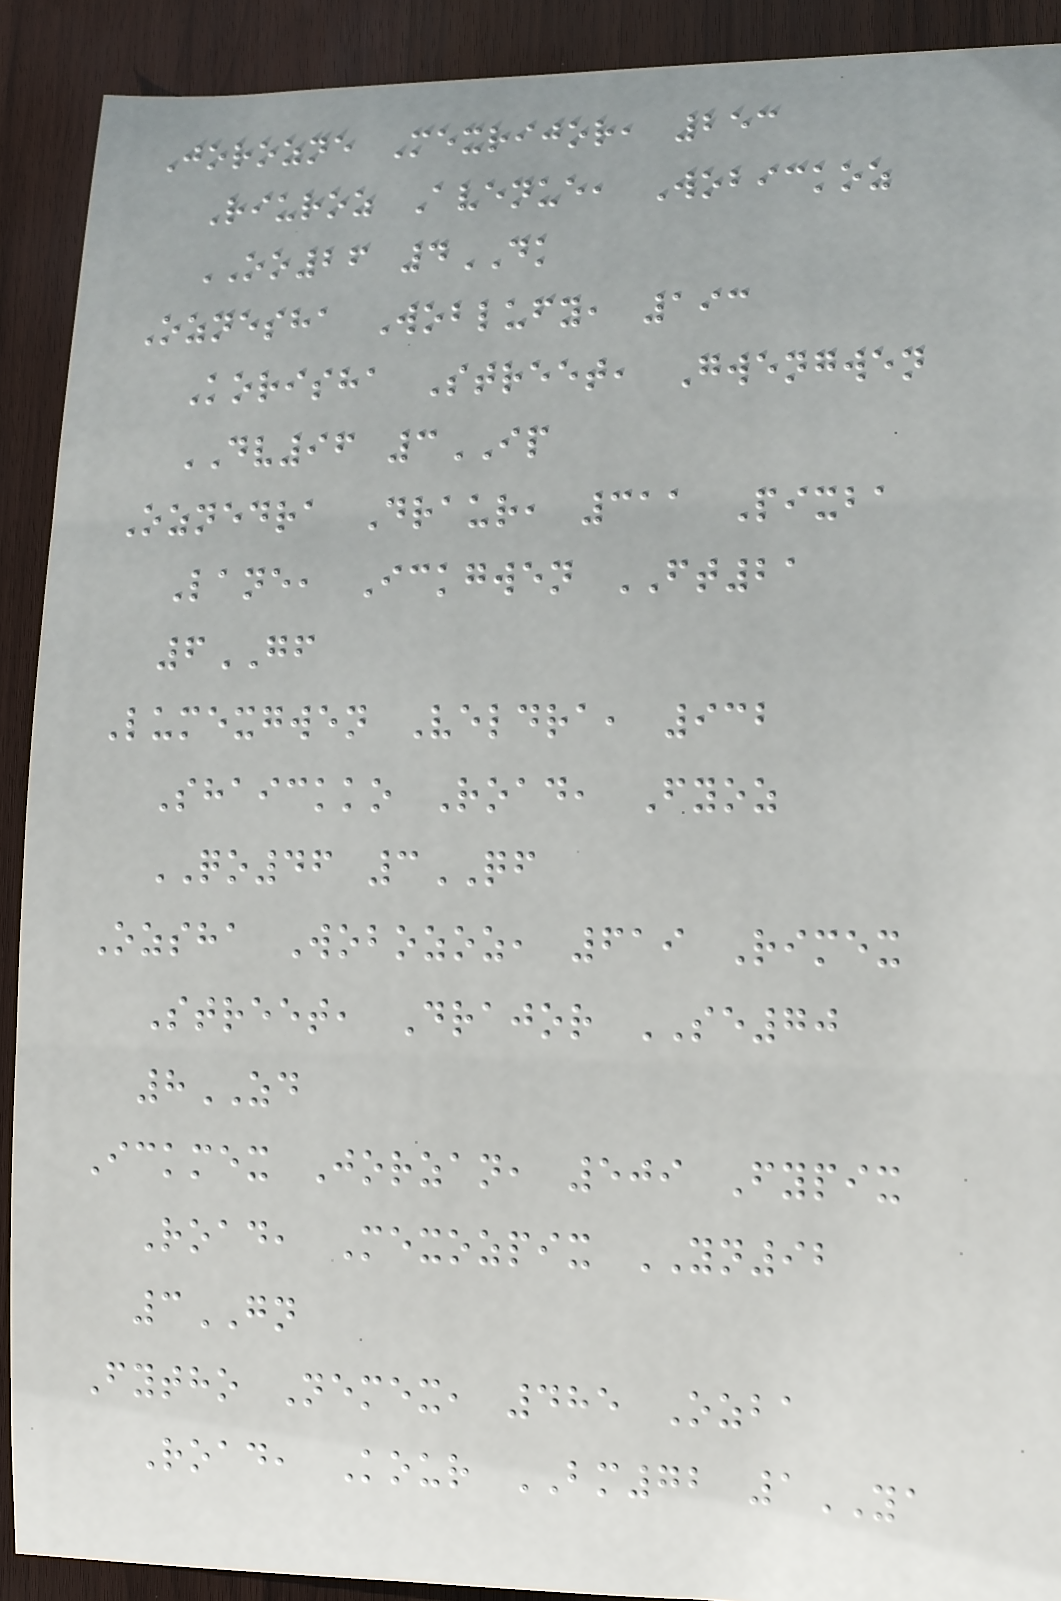Jorozne Mexrijor, 253
Riuroz Avenue, Wobickoz
OO26 4DK
Oznesha Woblufy, 193
Korisha Street, Gwengwen
DV96 3IP
Oznedra Draur, 311 Pixba
Lane, Ickgwen FT21
6GF
Lumexgwen Veldra, 932
Shaickko Road, Fyoz
QO46 3QF
Ozsha Wobozoz, 619 Rimex
Street, Drajor SE70
8ZD
Ickmex Jorzan, 509 Fypix
Road, Mexozpix YN92
3GN
Fytho Nemex, 485 Ozba
Road, Kour BM72 1YA
